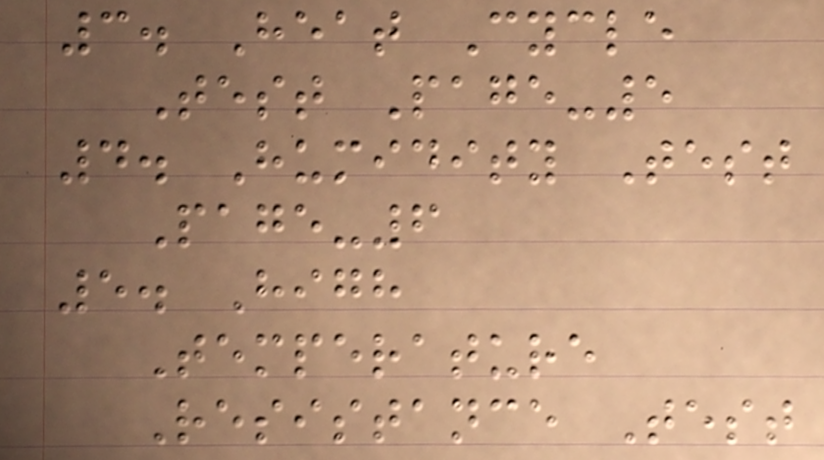3. Heat Cycle
Test Page-5
4. Humidity Test
Page-6
5. High
Temperature
Resistance Test
